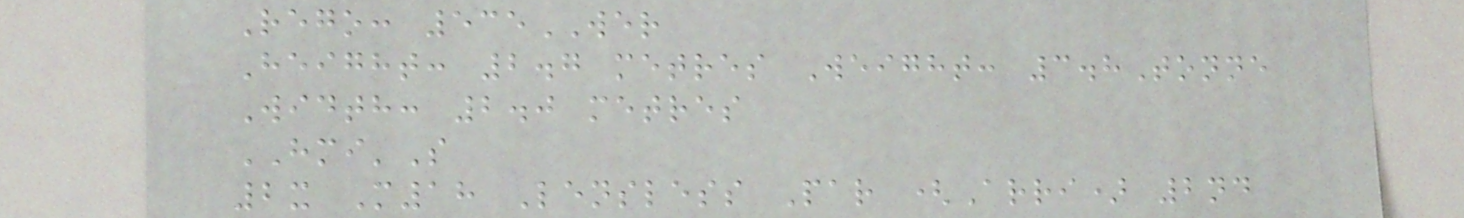Rego: 535WER
Height: 2.7 metres Weight: 3.8Tonne
Width: 2.0 metres
HMI'S
2x M18 Lensless Par (Arri) 2nd
